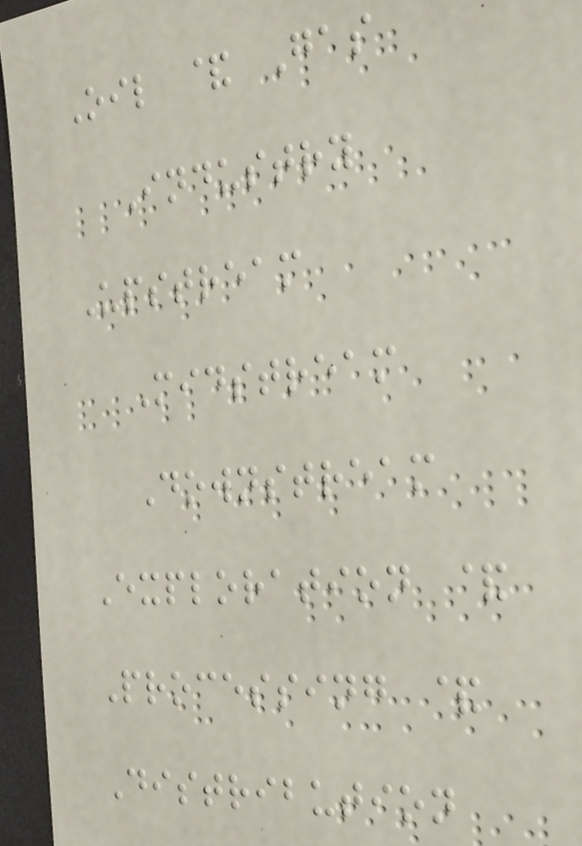Oil & Gas
Industry
Upstream
Midstream
Downstream
Exploration &
Processing &
Distribution
